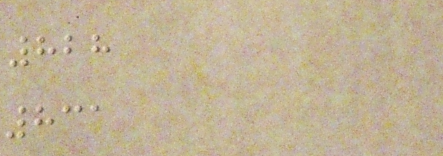828
831
